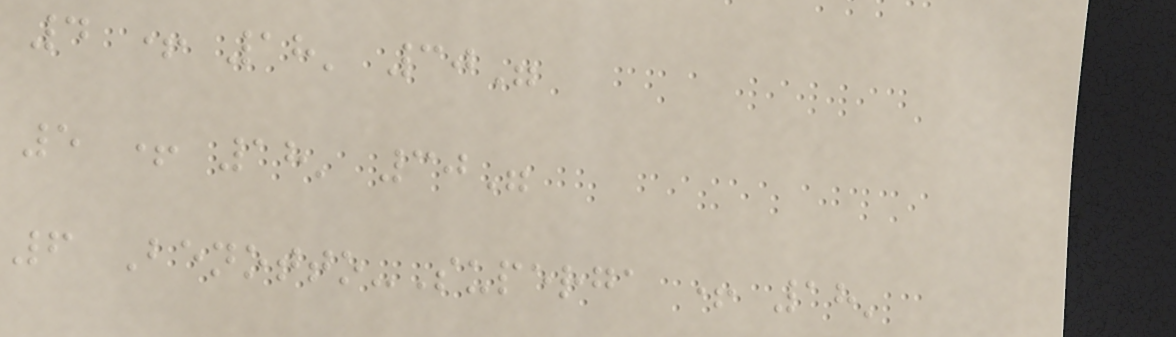4 + 18' 30"
5 + 18' 30"
6 Benotto-Superga + 18'
